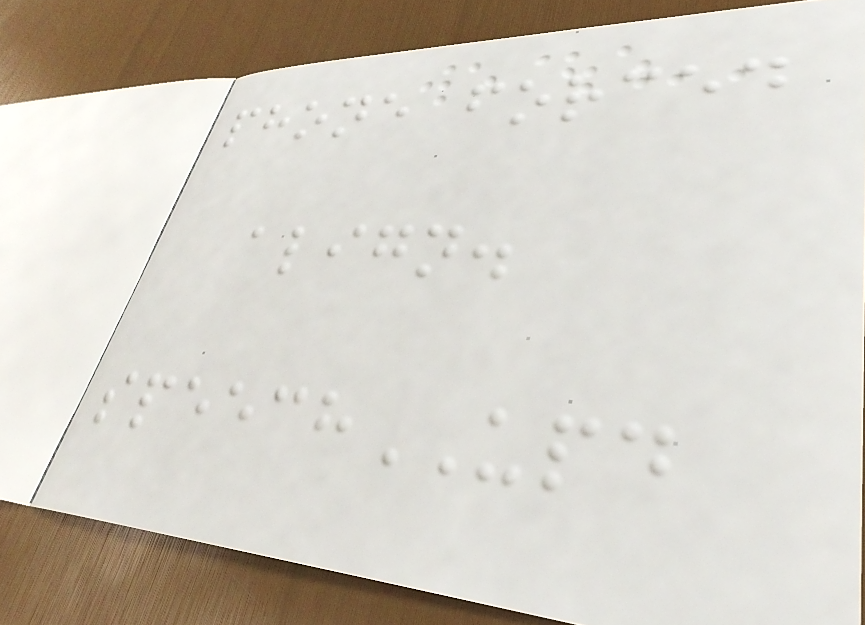phone forced
align.
speechUPD
